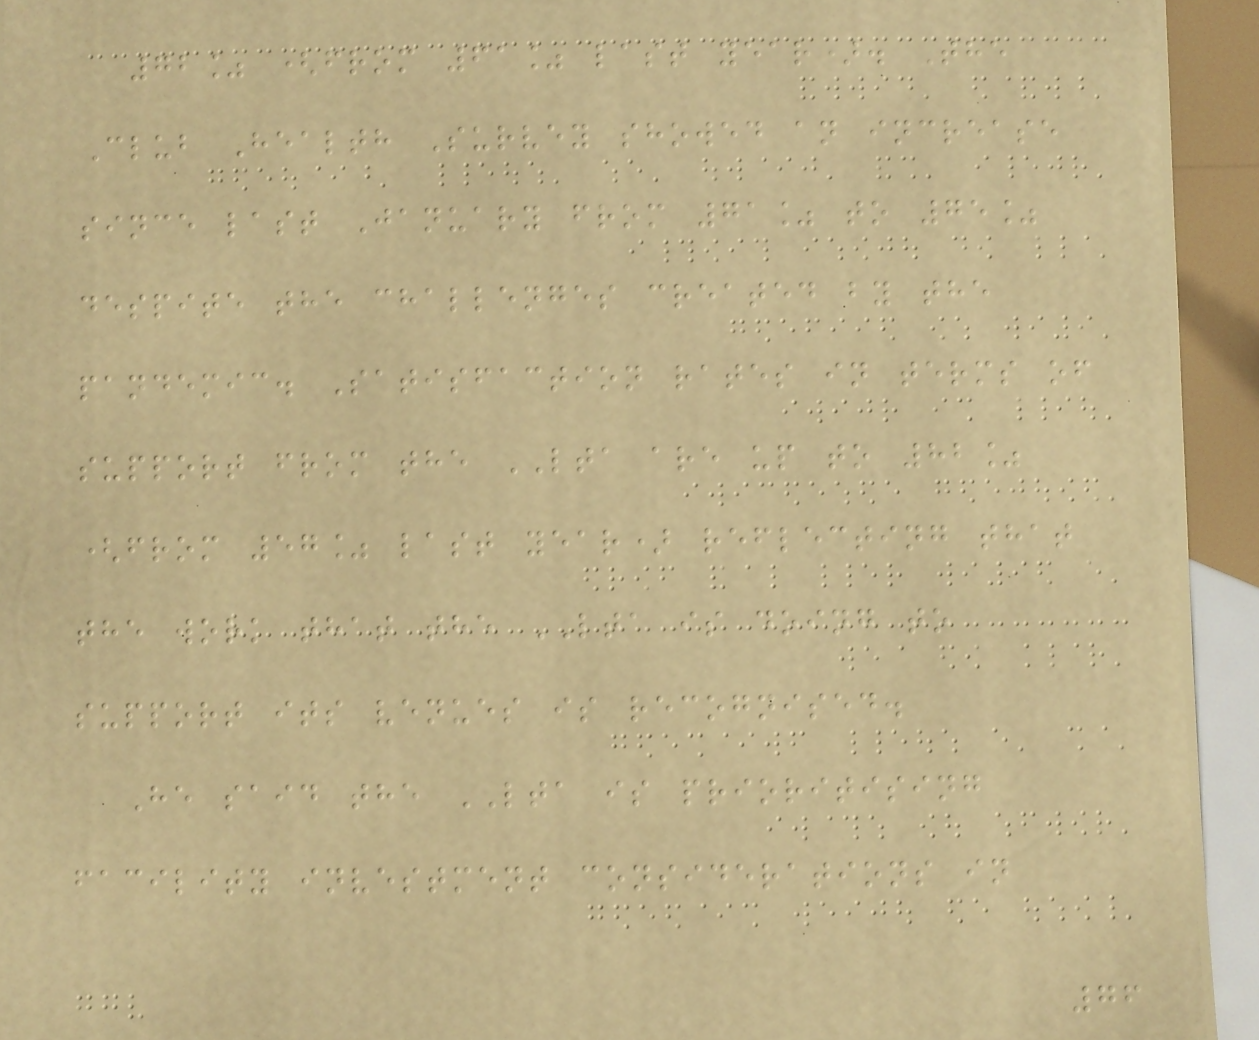72% (from 61% last year). The
Club Health Survey showed an increase
since last January from 71% to 75%
despite the challenges created by the
pandemic. Satisfaction rates in terms of
support from the LTA are up to 82%
(from 57% last year) reflecting that
the work that the LTA is doing to
support its venues is recognised.
He said the LTA is prioritising
facility investment considerations in
76
